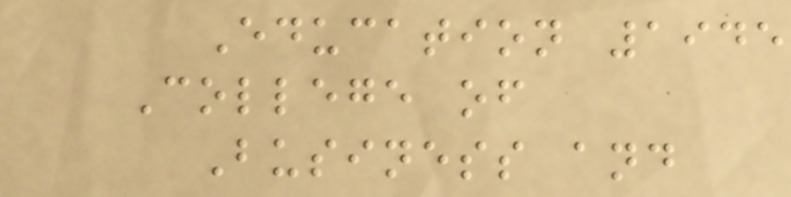Education 1945
College of
Business and
